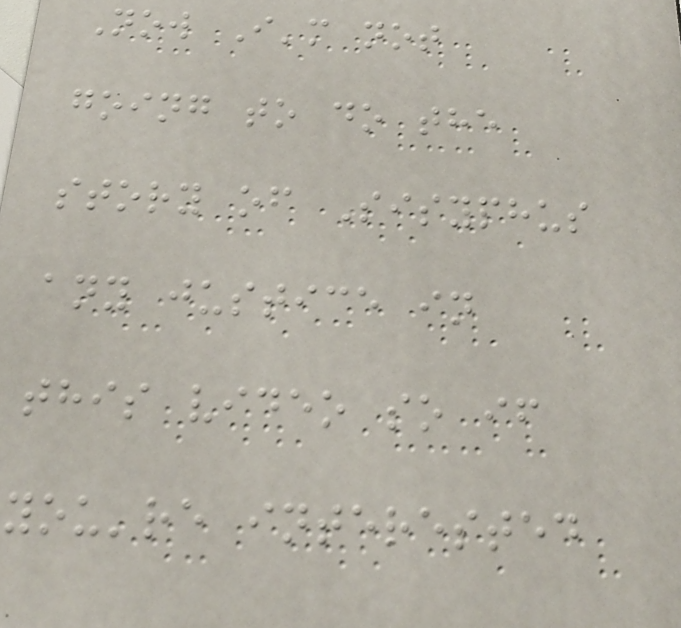Now I'm not
going to do the
story of Sisyphus
any justice in
this video so if
you're interested
